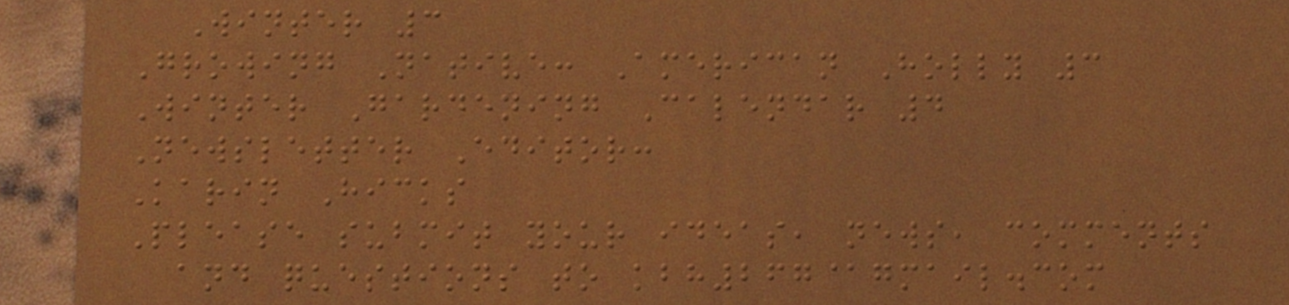Winter 3
Growing Native: American Holly 3
Winter Gardening Calendar 4
Newsletter Editor:
Karin Hicks
Please submit your ideas, news, comments
and questions to kbh267@gmail.com
